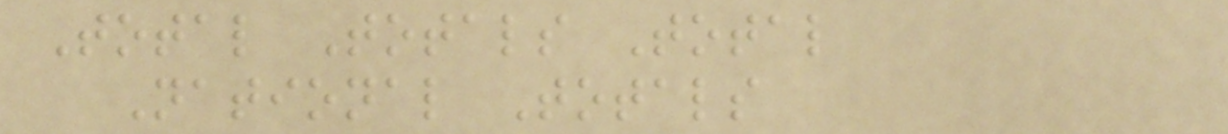Total Totals Total
National Totals
